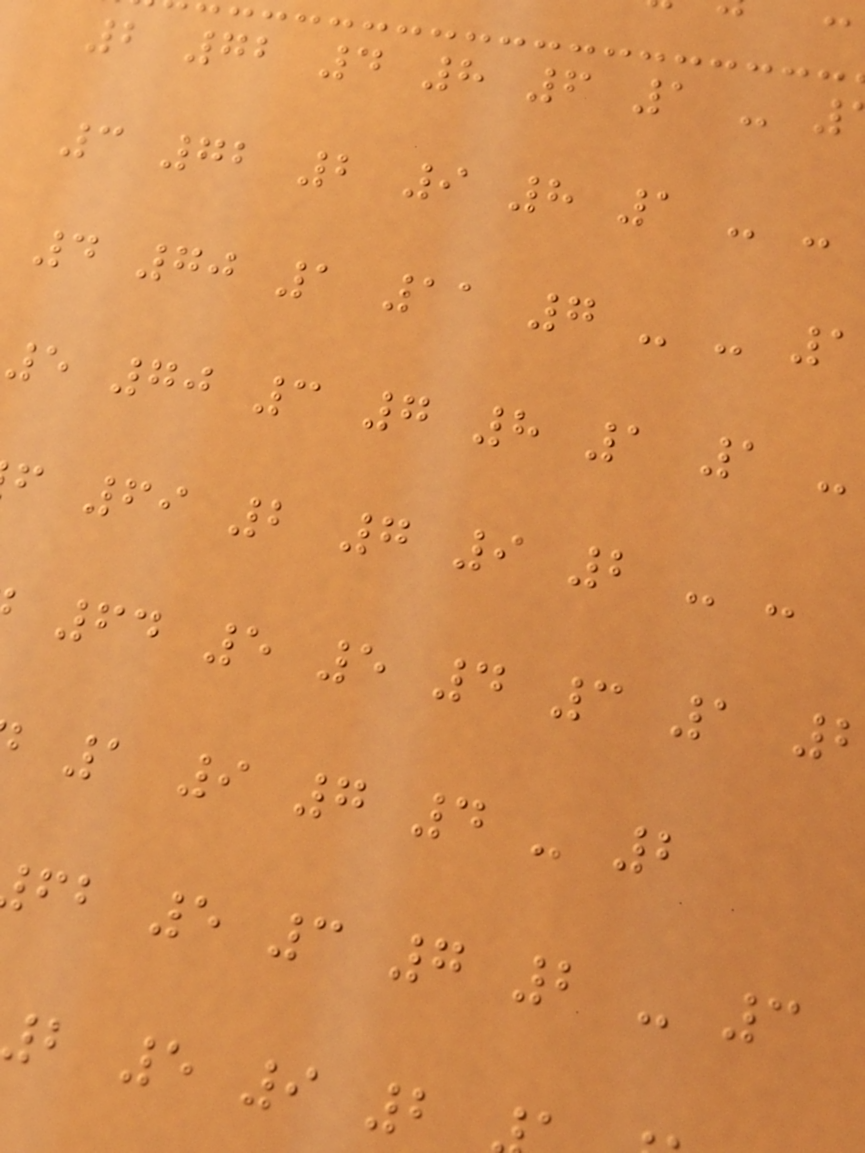2 72 4 8 6 1 -
3 72 2 9 8 1 - -
4 70 1 11 7 - - 1
5 70 3 7 8 1 1 -
f 69 2 7 9 2 - -
64 5 5 4 3 1
1 9 7 4 - 2
fb 5 3 7 2 - 3
b 5 9 2
